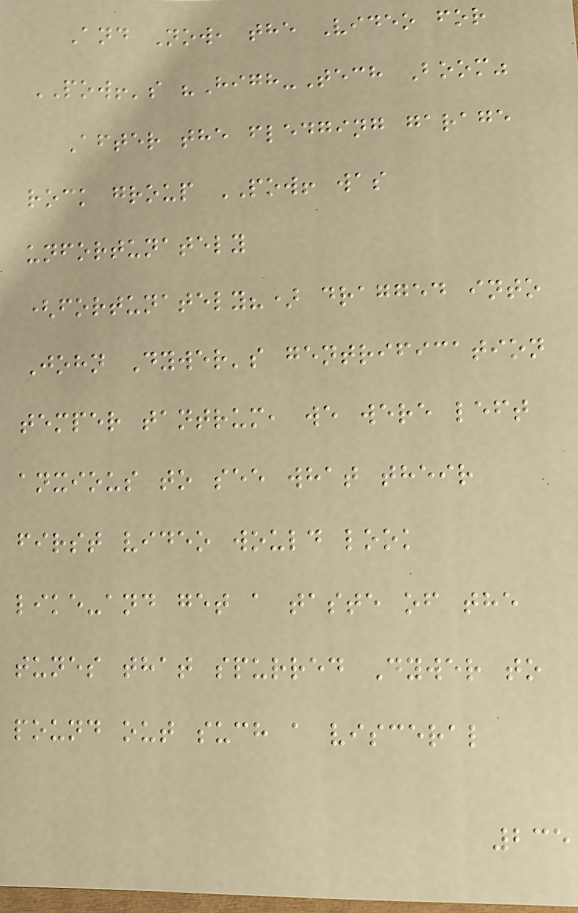And Now, the Video for
POW!'s "High-Tech Boom"
After the fledging garage
rock group POW! was
unfortunately
(fortunately?) dragged into
John Dywer's gentrification
temper tantrum, we were left
anxious to see what their
first video would look
like-and get a taste of the
tunes that spurred Dywer to
pound out such a visceral
235
